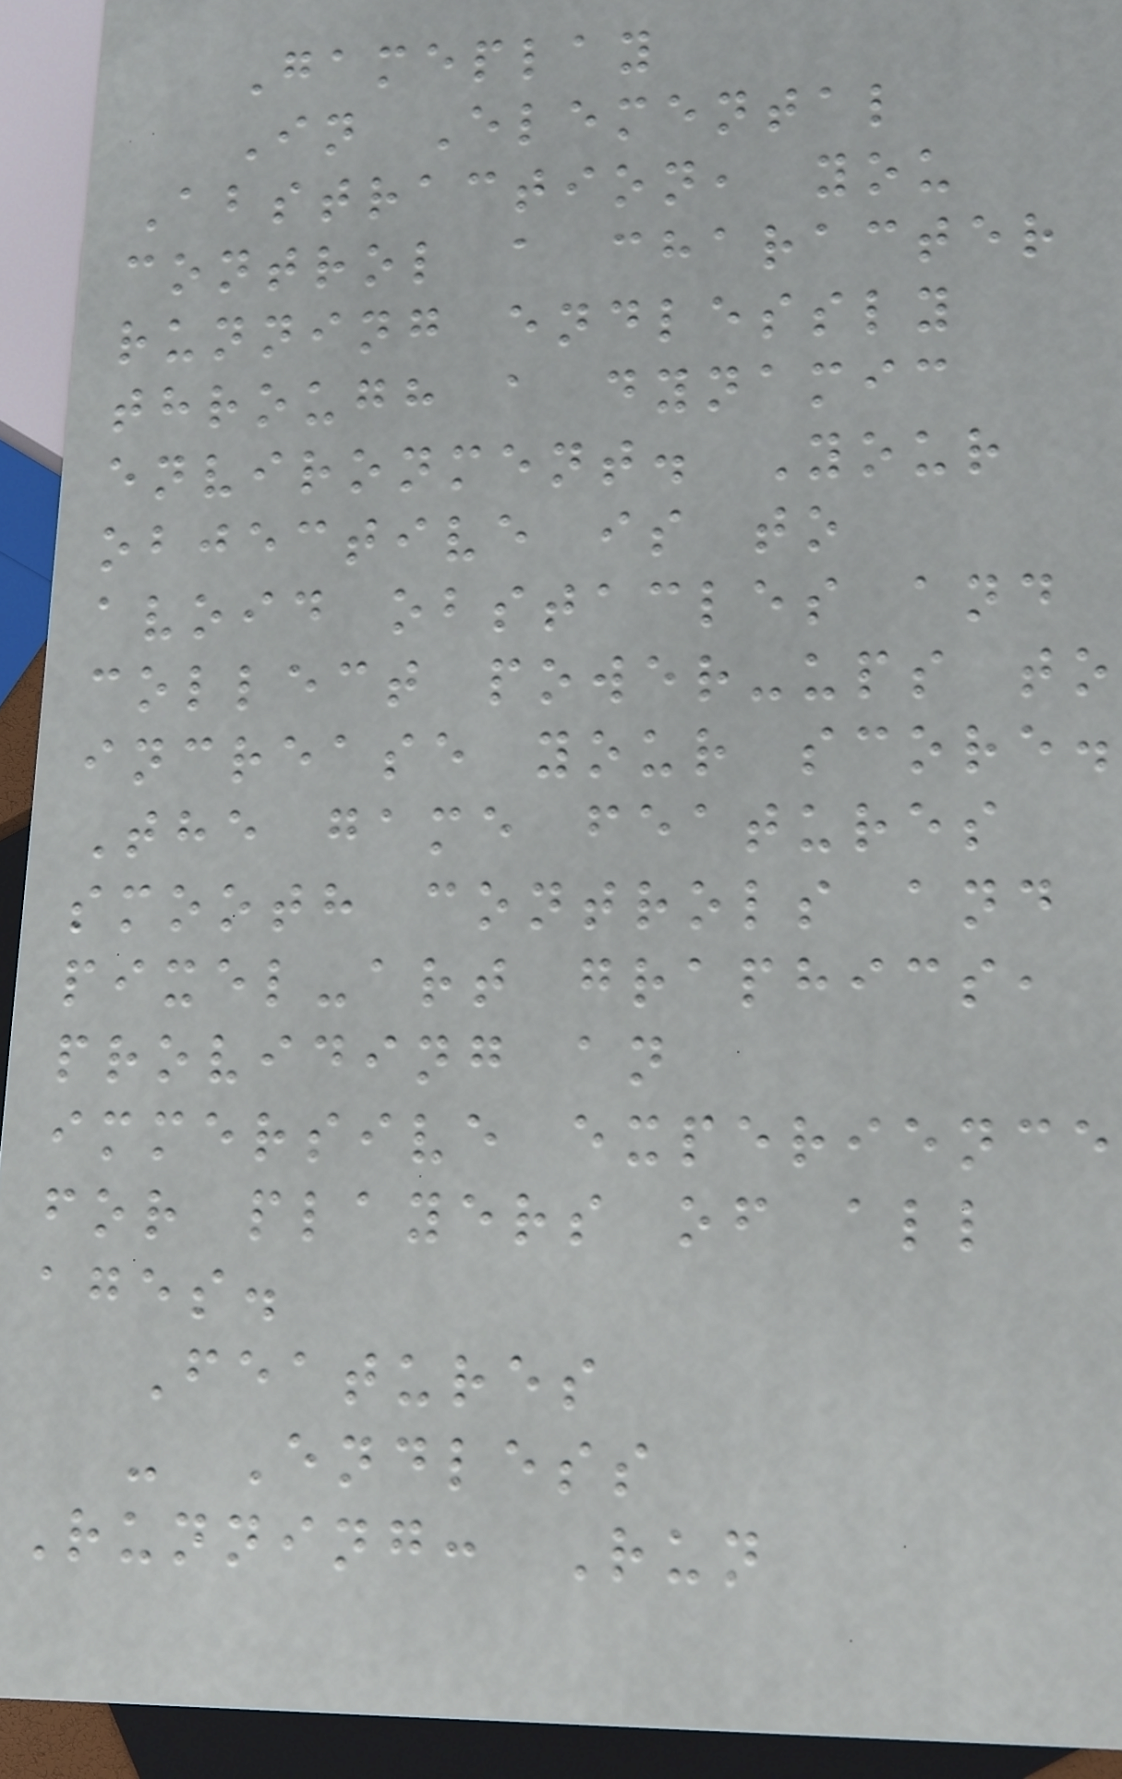Gameplay
In Elemental
Abstraction, you
control a character
running endlessly
through a dynamic
environment. Your
objective is to
avoid obstacles and
collect power-ups to
increase your score.
The game features
smooth controls and
pixel-art graphics,
providing an
immersive experience
for players of all
ages.
Features
- Endless
Running: Run
